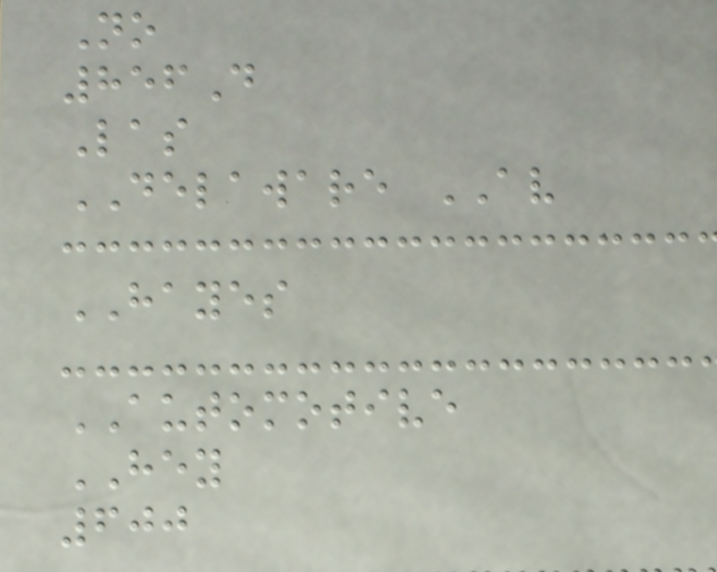No
856D
Las
DELAWARE AV
HAYES
AUTOMOTIVE
HEY
600
